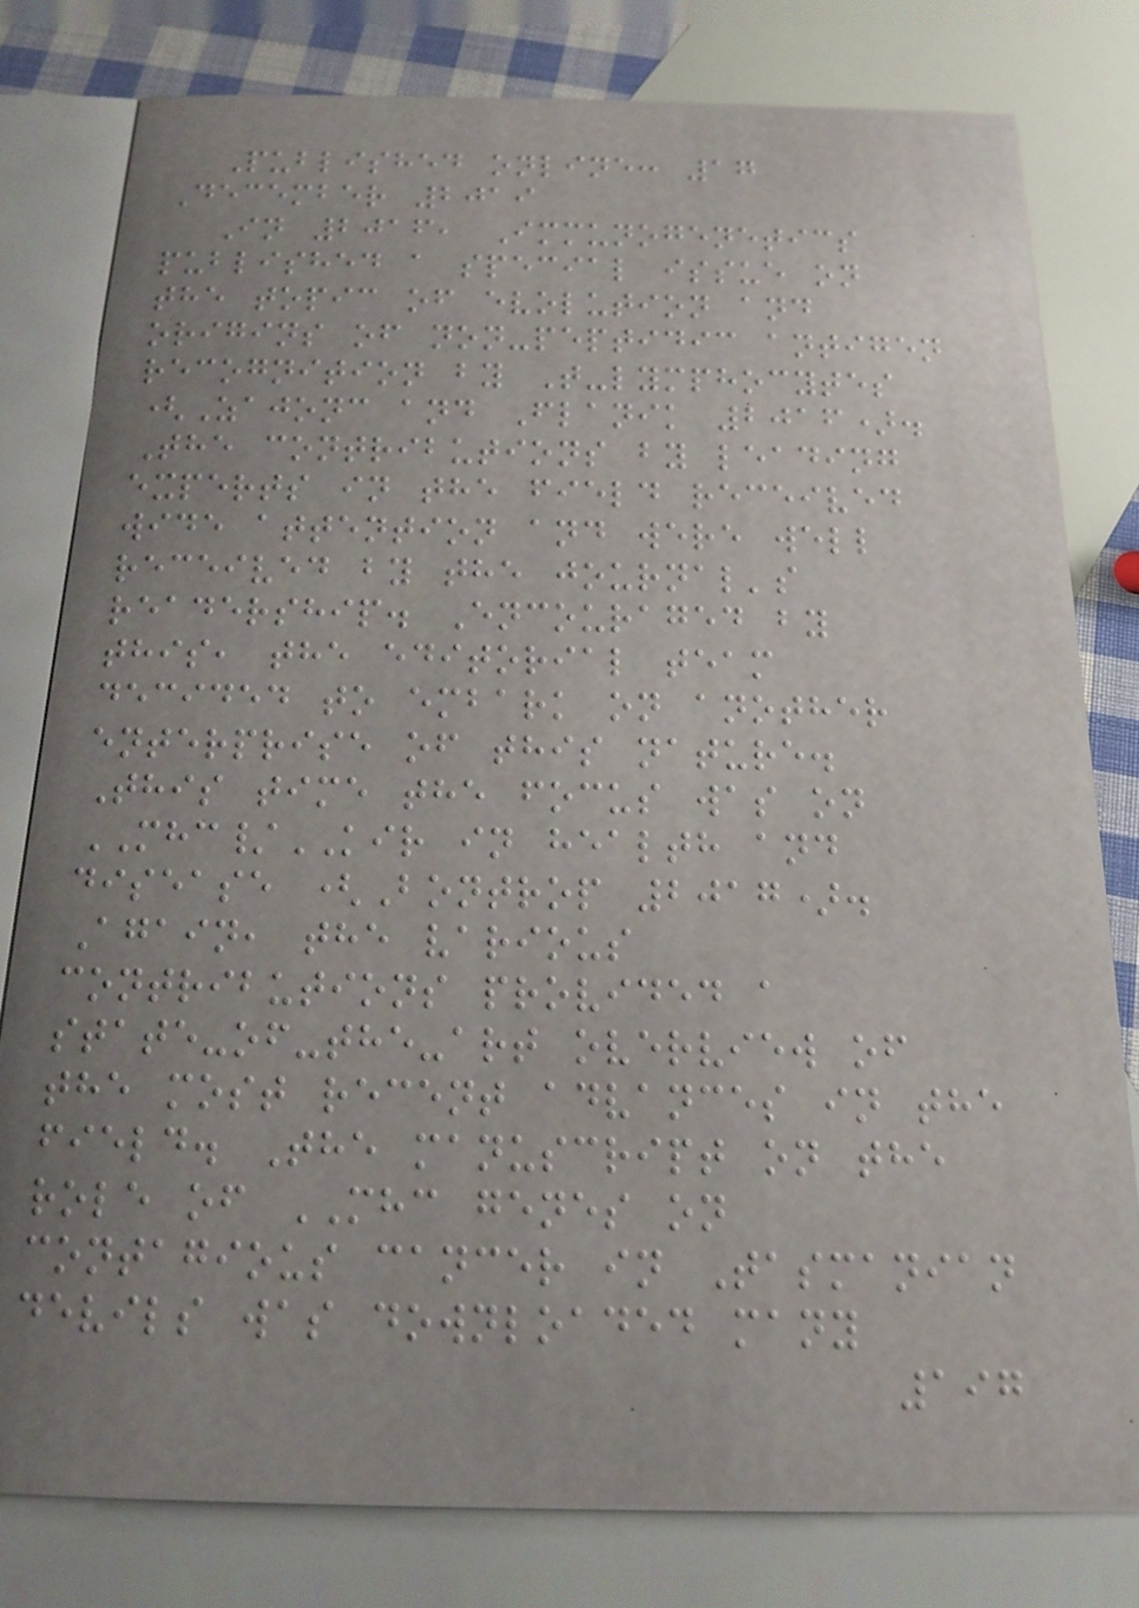Published online: 17
December 2019
In 2016, Immunogenetics
published a special issue on
the topic of evolution and
origins of non-peptidic antigen
recognition by T-lymphocytes
(Zajonc and Flanik 2016).
The contributions by leading
experts in the field received
wide attention and were well
received by the journal's
readership. Encouraged by
this, the editorial team
decided to embark on another
enterprise of this nature.
This time the focus was on
MHC/KIR in health and
disease (Bontrop 2017).
Again, the various
contributions provided a
state-of-the-art overview of
the most recent advances in the
field. The manuscript on the
role of MHC genes on
contagious cancer in Tasmanian
devils was downloaded many
197
